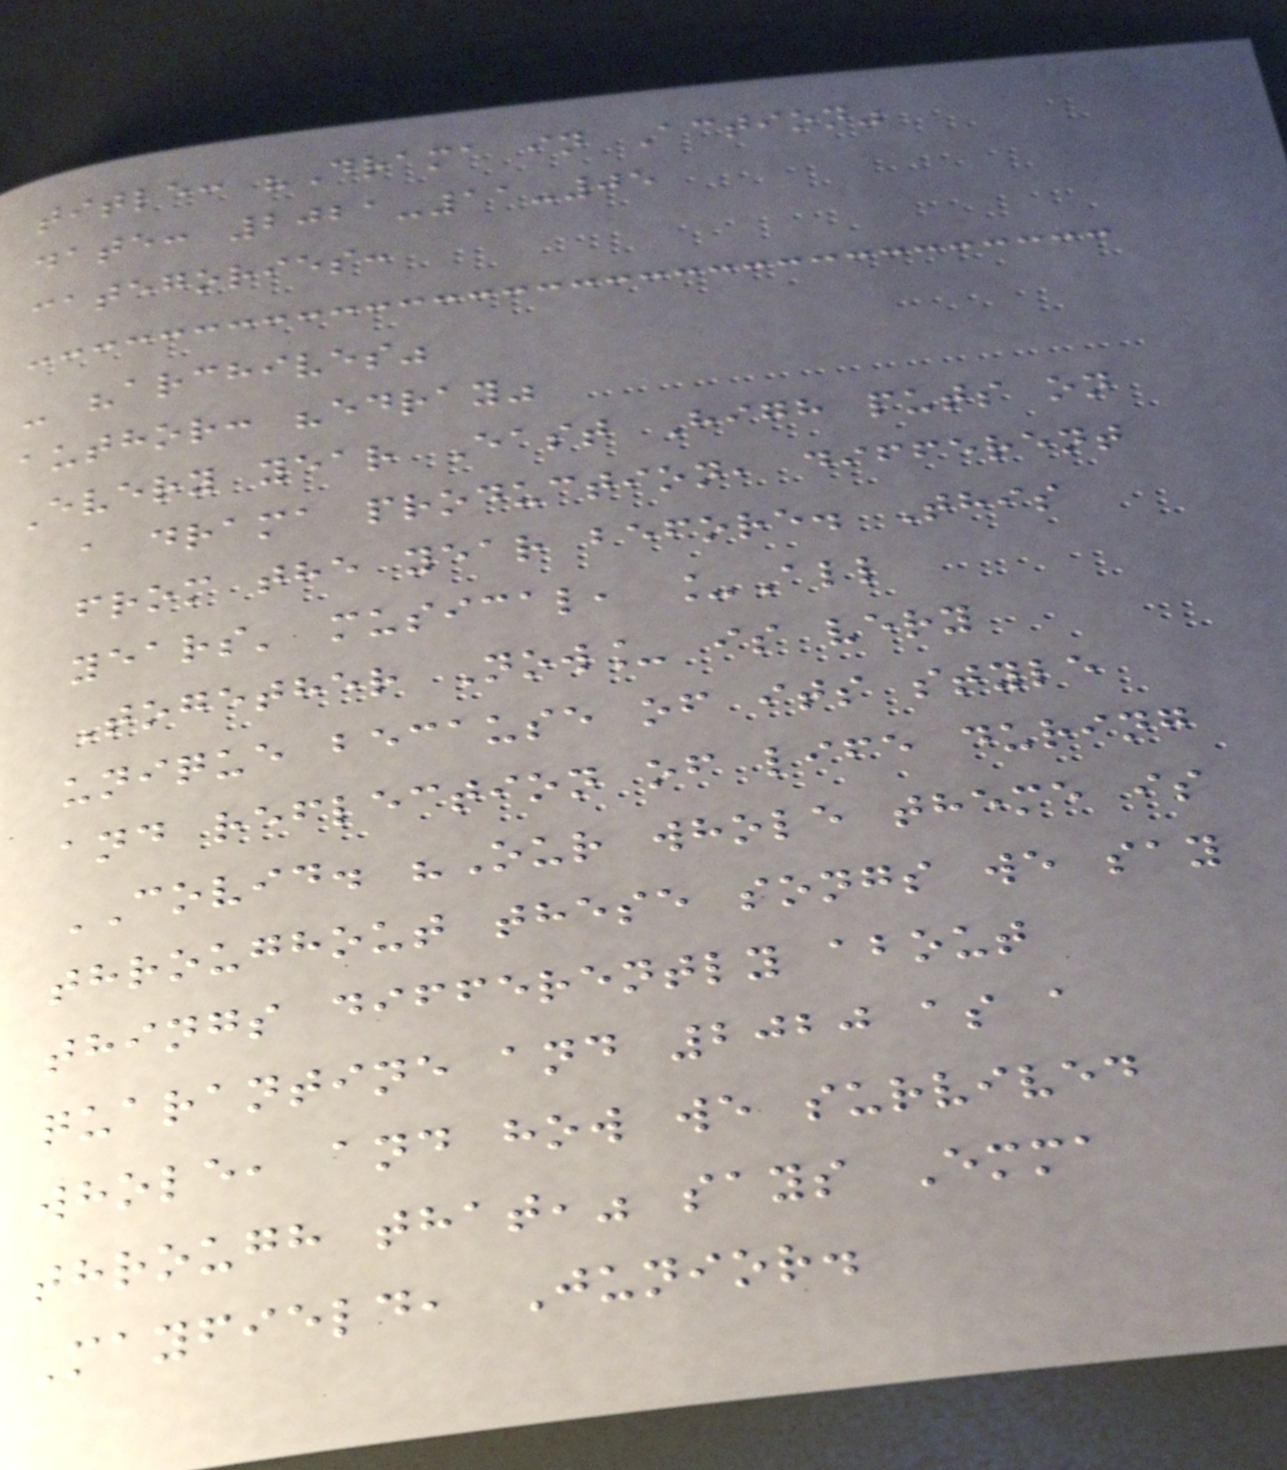title: "Drama in Action"
date: 2021-11-05
categories:
- "archives"
author: "edray"
Every year East High puts on
a drama production, different
from the year before. This
years' musical, _All
Together Now_ is very
unique because of its style
and reflection of life during
COVID. "Our whole theme is
throughout these songs we say
things differently about
quarantine and 2020 as a
whole, and how we survived
through that," says Emma
Mayfield, Junior.
